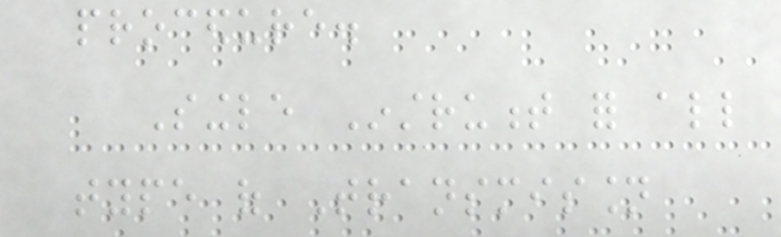procedure.
Single Instrument for all
type of Transmission
